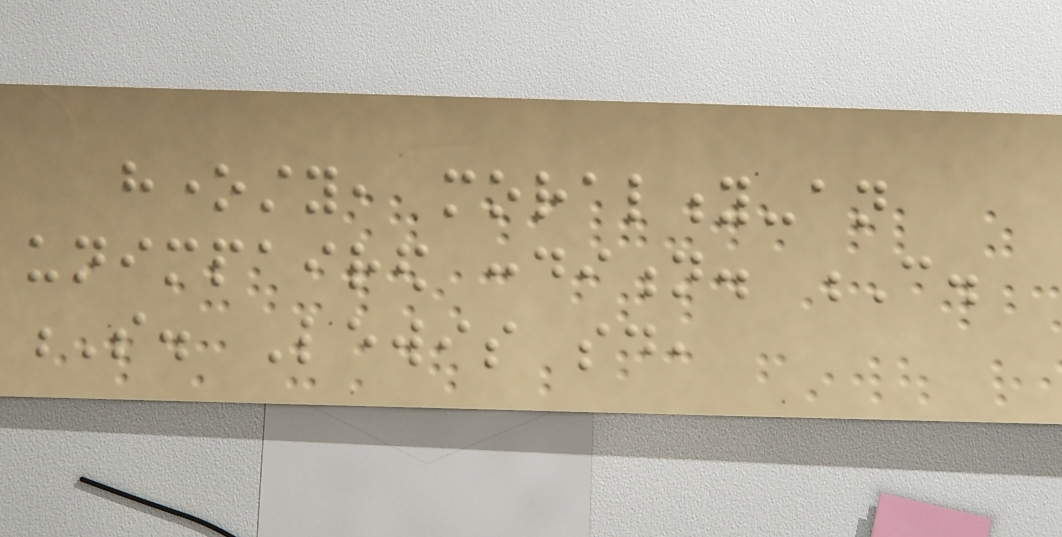honesty, morality-an
unimpaired condition. C.
S. Lewis said,
